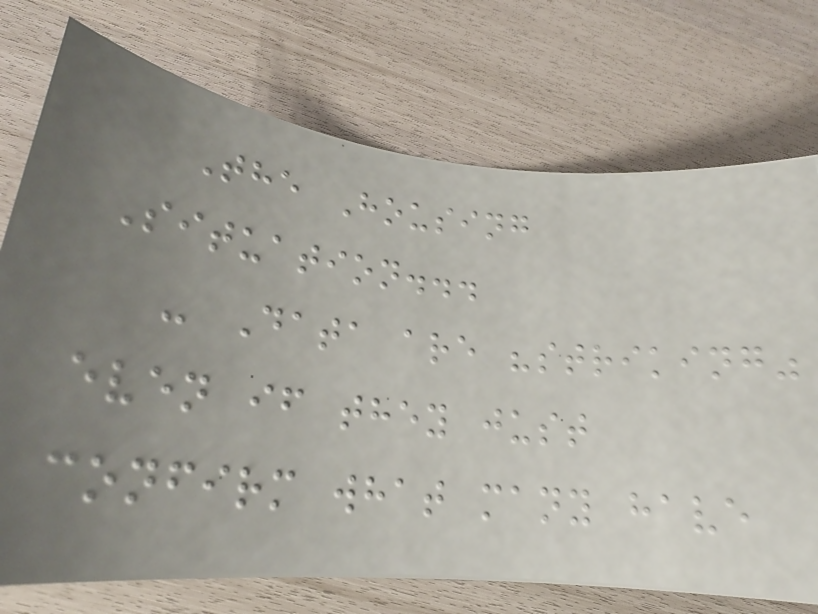The Housing
Situation...
- Data are "striking"
even if they just
confirm what many have
